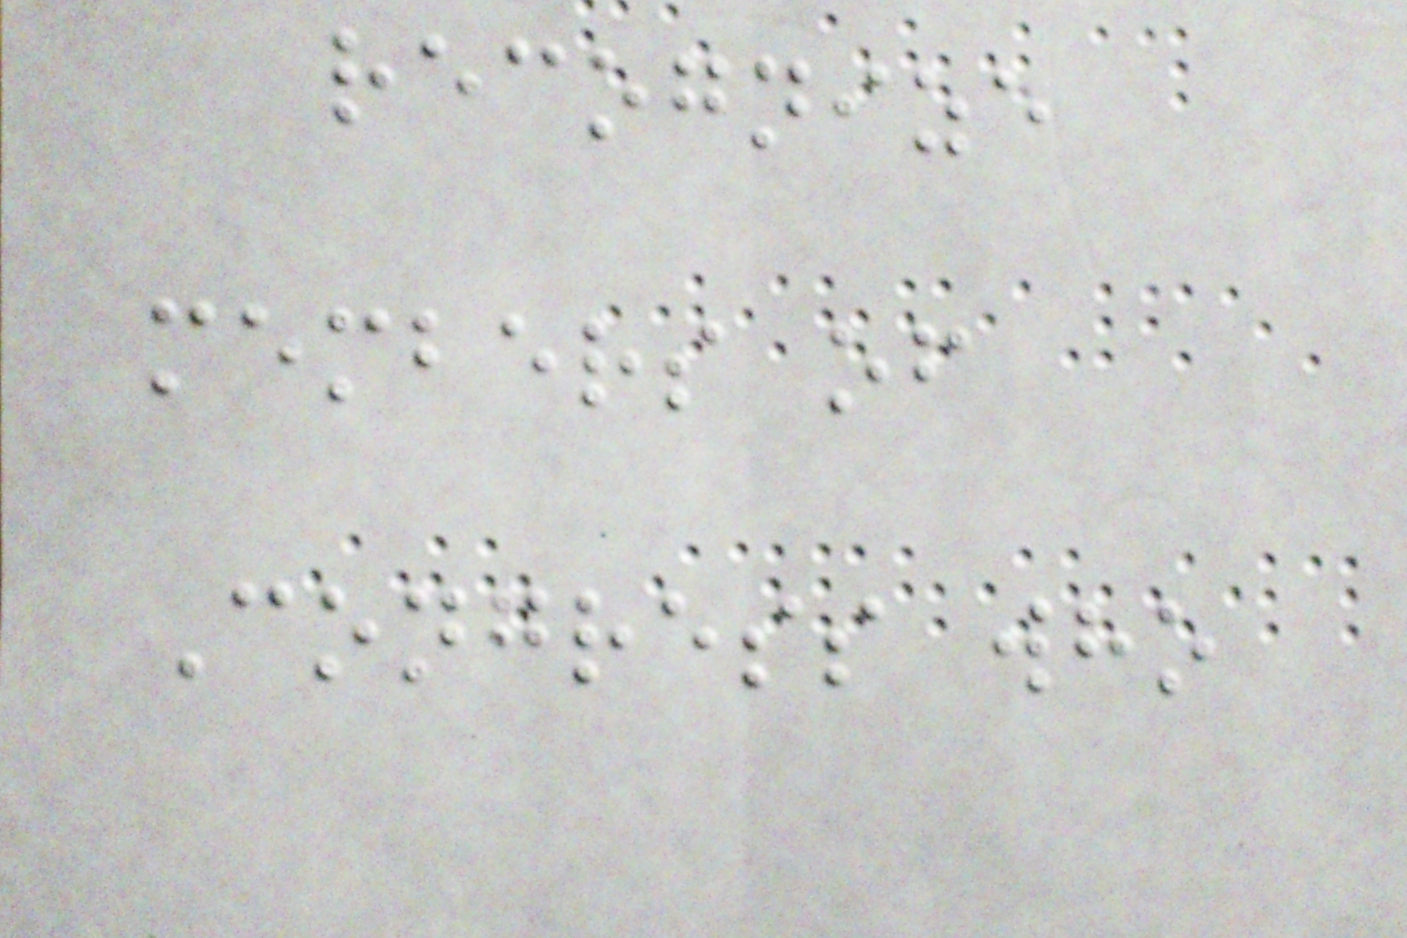recognize
members of
Congress who
